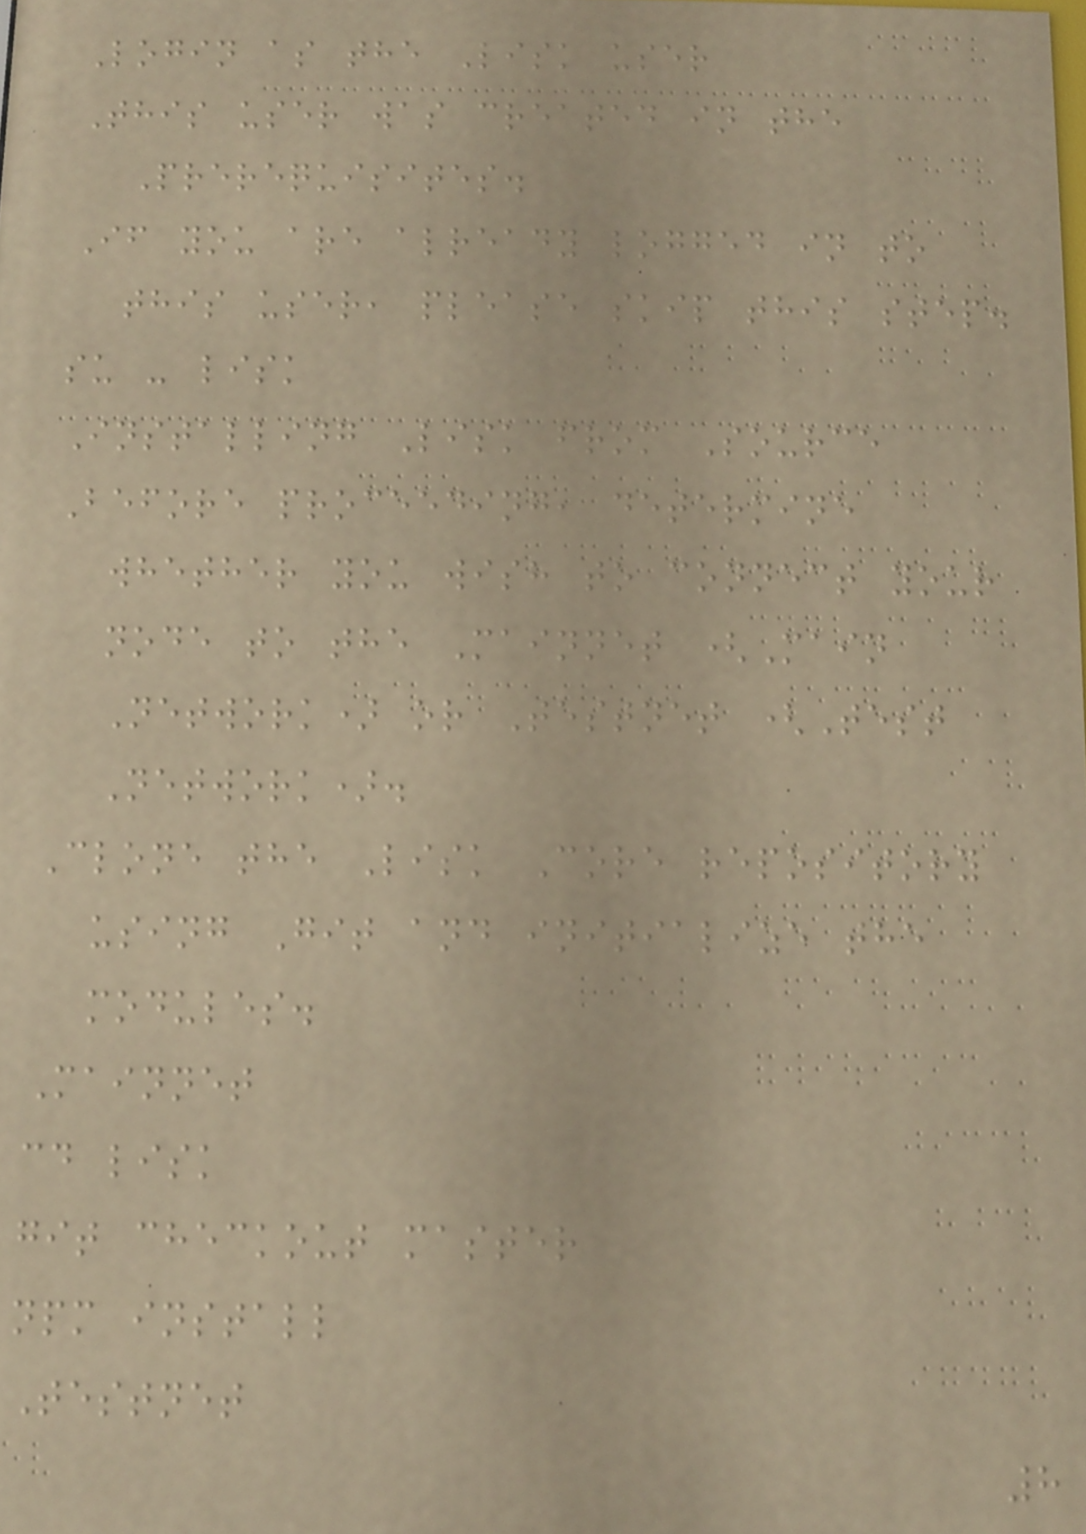Login as the Lisk user
This user was created in the
Prerequisites.
If you are already logged in to
this user, please skip this step.
su - lisk
Installing Lisk from Source
Before proceeding, determine
whether you wish to connect your
node to the Mainnet (Main
Network) or Testnet (Test
Network).
Clone the Lisk Core repository
using Git and initialize the
modules.
Mainnet
cd lisk
git checkout master
npm install
Testnet
8
